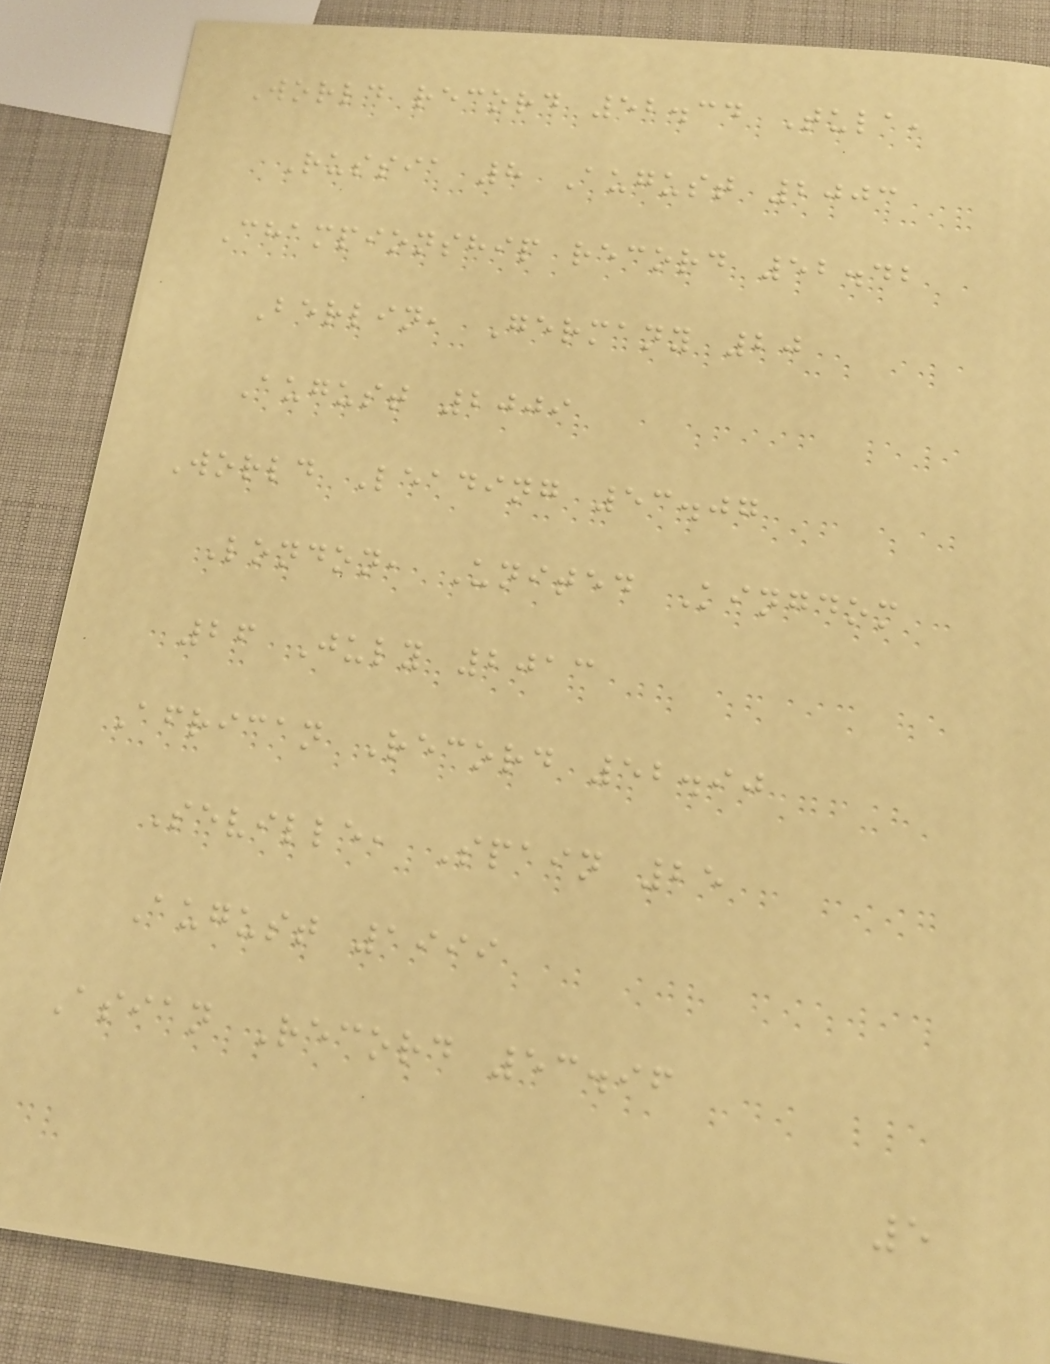World record 52.34 Tula,
Russia 8 August 2003
Championship record 52.42
Berlin, Germany 20
August 2009
World Leading 53.07
London, United Kingdom
26 July 2013
African Record 52.90
Seville, Spain 25
August 1999
Asian Record 53.96
5
